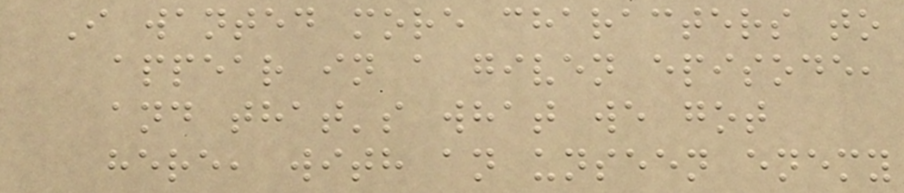I wanted more characters to
appear in a given episode,
and that's what we got
here, with an unseen enemy
